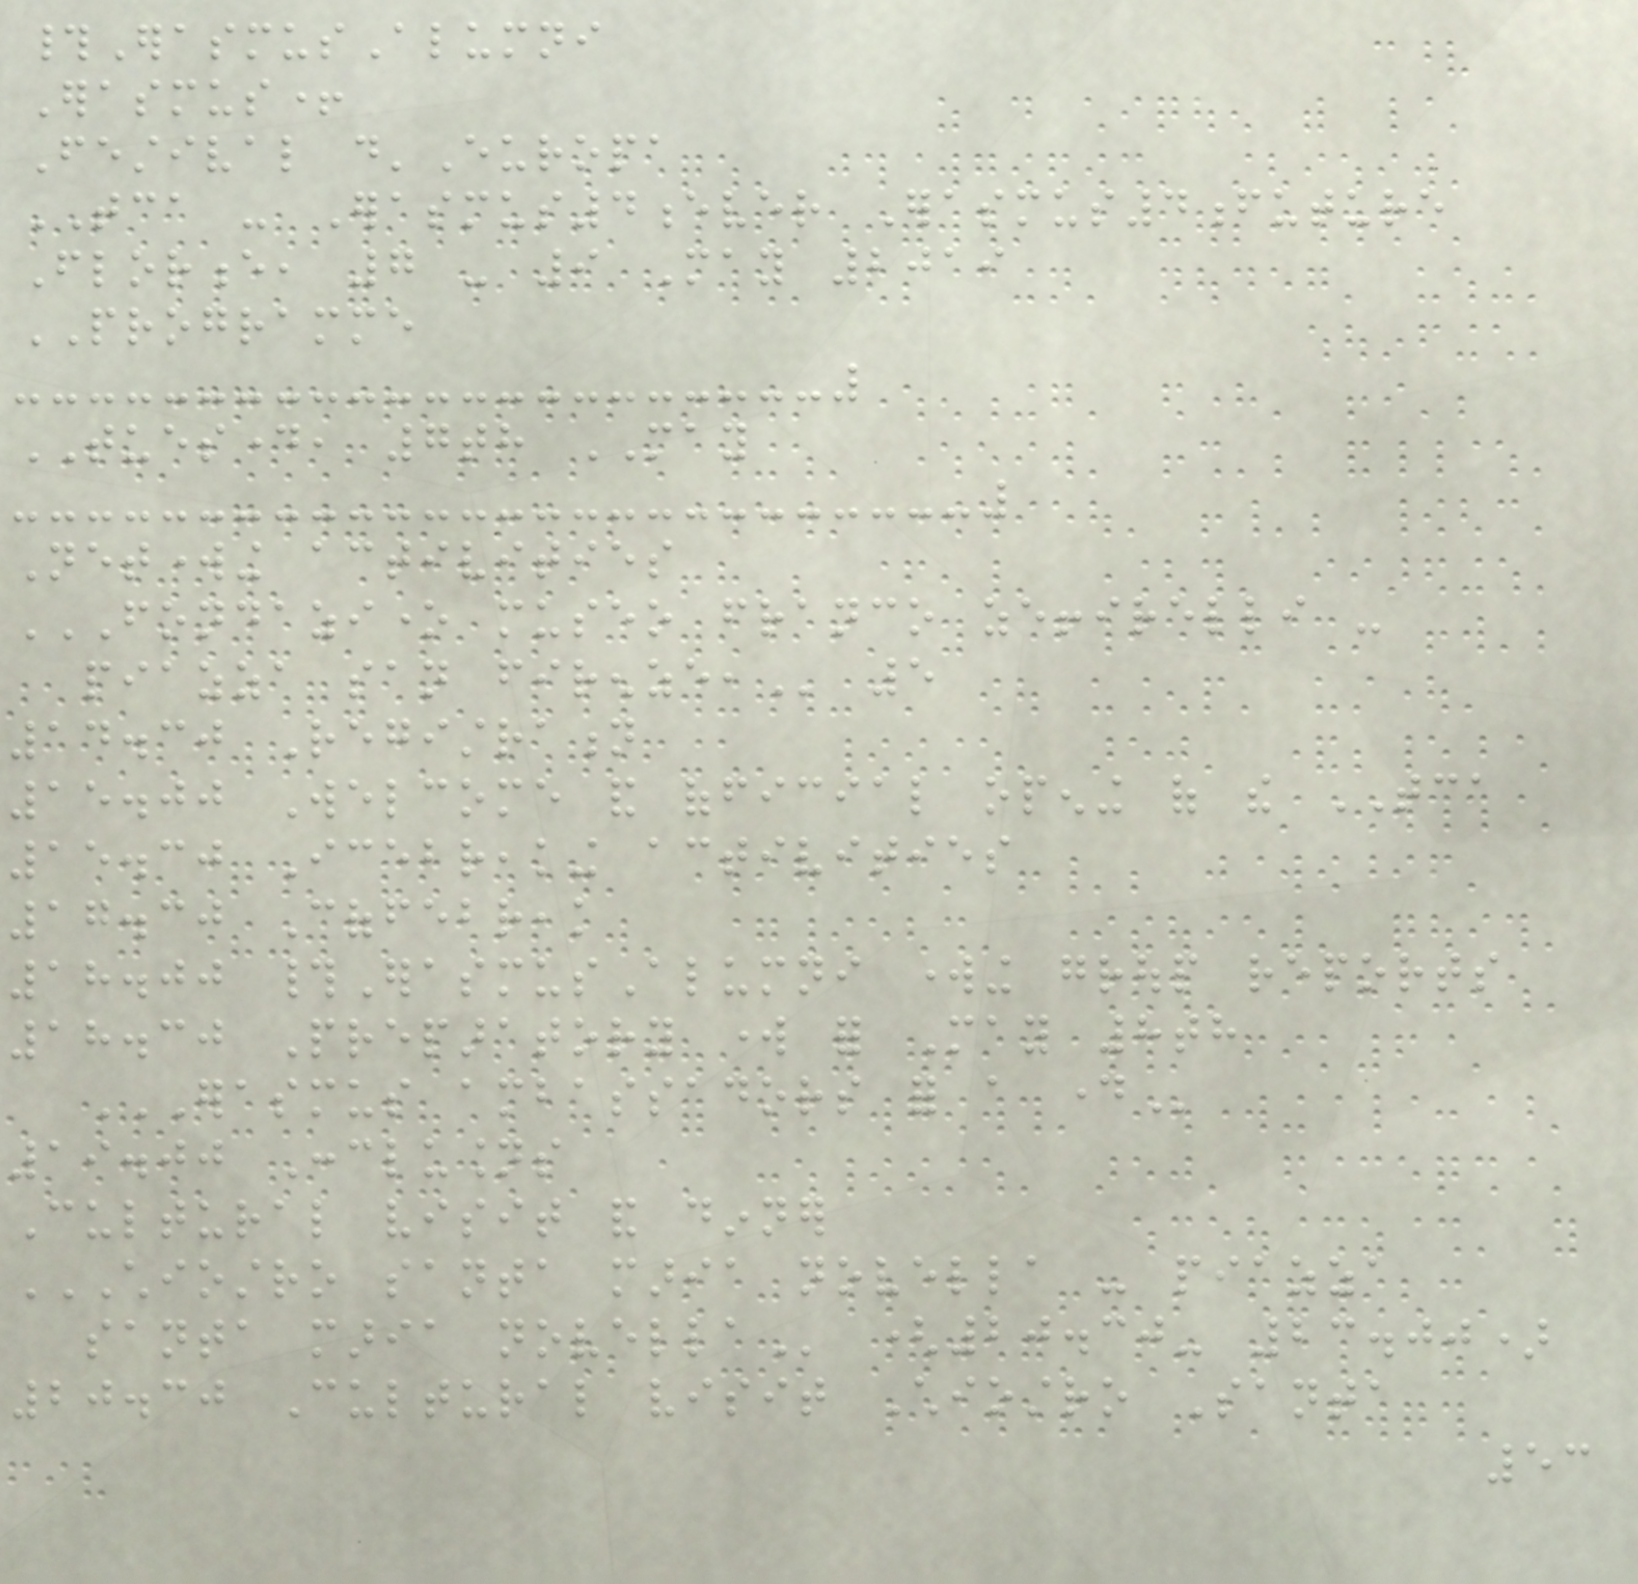#ErasmusAlumni
Erasmus+
Festival d'Europa
TCA - Erasmus4ever Erasmus4future
Florence, 7 - 9 May 2019
PROGRAMME
TUESDAY, 7th MAY
Networking activities
FONDAZIONE MUSEO FRANCO ZEFFIRELLI -
PIAZZA SAN FIRENZE, 5
14.30 Registration
15.00 Welcome and official opening of the TCA
15.30 Icebreaking activities
17.30 Coffebreak
18.00 #ErasmusAlumni working group reports
18.30 Preparatory work for May 8th
ERASMUS AMBASSADORS FOR A DAY
19.00 Conclusions
Cultural visit and dinner
CHIOSTRO SANTA MARIA NOVELLA - PIAZZA
SANTA MARIA NOVELLA (20.30- 23.00)
20.30 Cultural visit Chiostro Santa
53
